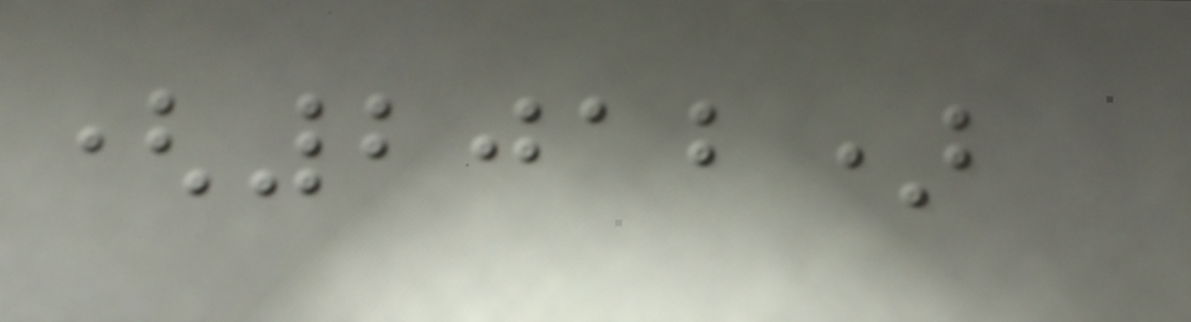(2012)
